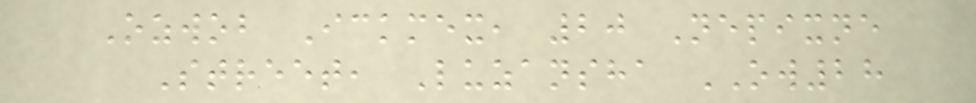Ozwob Ickmex, 20 Nepixne
Street, Luzansha OW28
